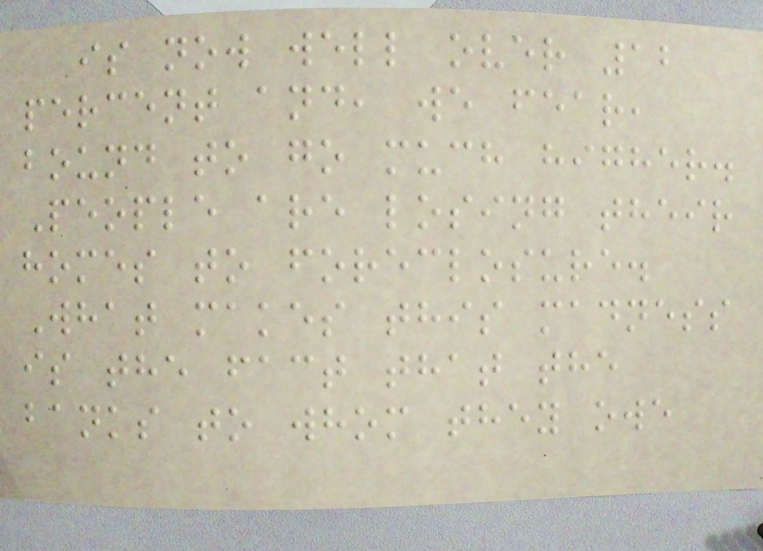is now well over 12
percent and, we fear,
bound to go much higher.
People are losing their
homes to foreclosure.
What makes this madness
is the fact that the
banks to whom they owe
